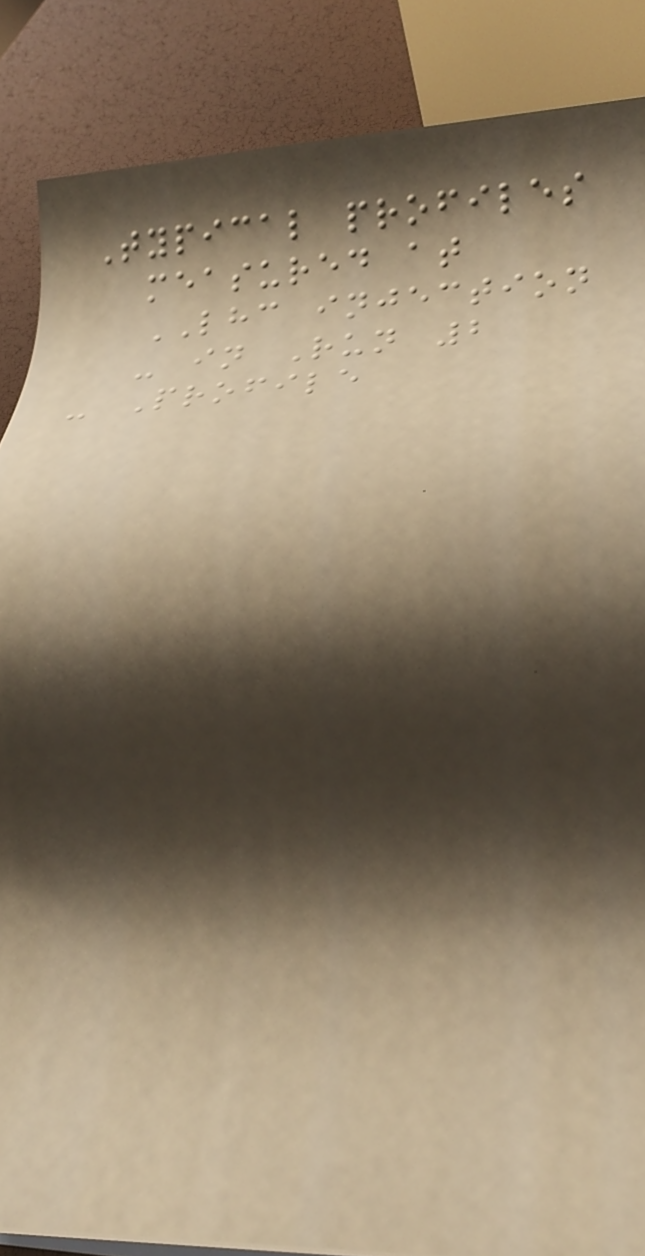Typical profiles
measured at
LHC injection
- in Run 2
- Profile
